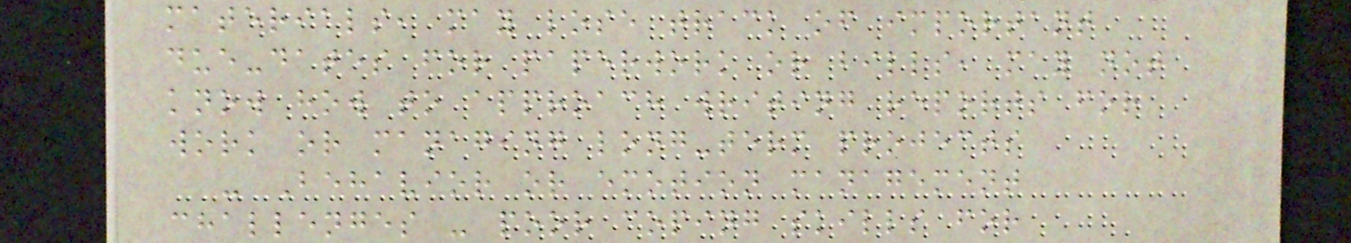materials, may lose track of important
due-dates for paperwork or bills, may not
know how to approach writing reports for
work or managing long-term projects
- Behavior or emotion management
challenges - poor coping skills for
